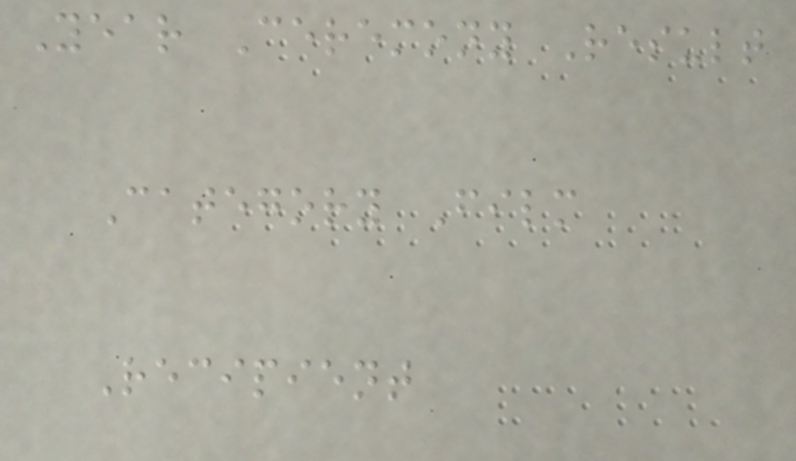Year Ceremony Result
Category Film
Recipient
